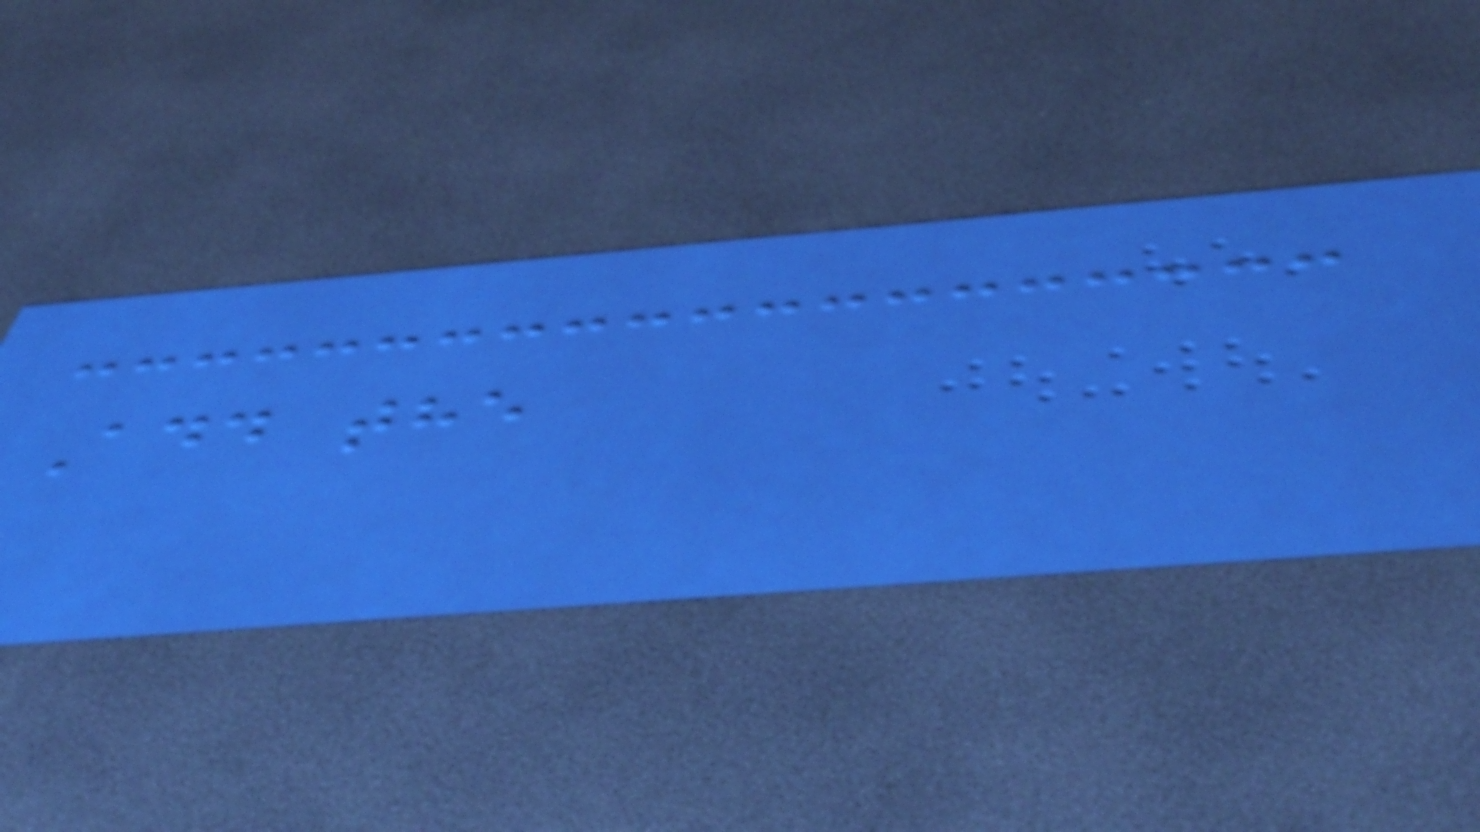Add the
